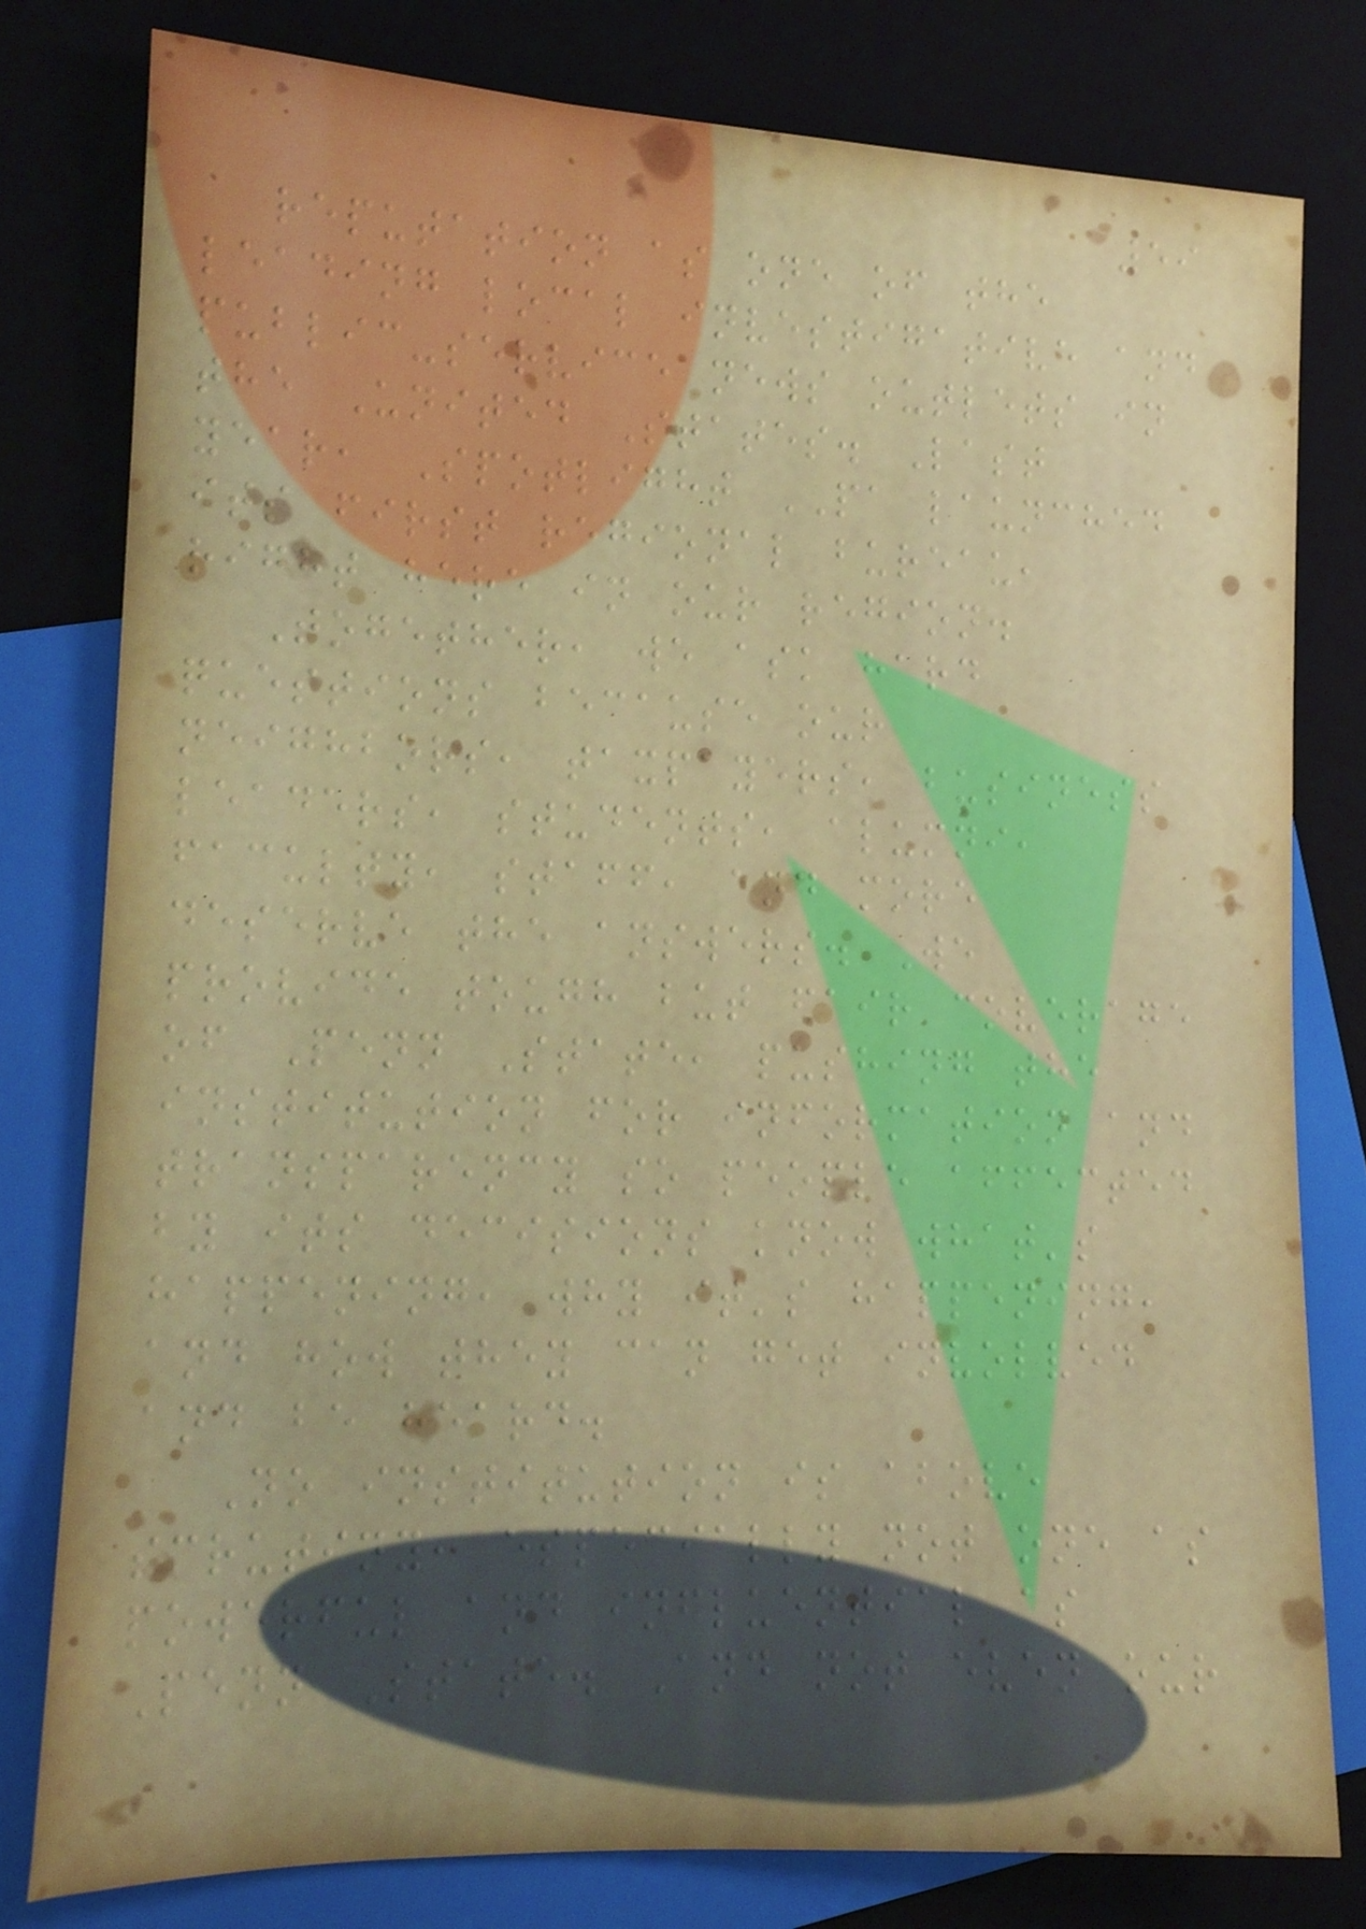59
reputation as one of the
leading local investigative and
public-service news outlets in
the United States. Last
year, Spotlight PA launched
its first regional bureau,
right here in our region.
Together, we ask hard
questions because our
neighbors, taxpayers, business
leaders, students, alumni,
faculty, staff, and more
deserve the answers. We
provide tough but fair coverage
of Penn State, pushing the
institution for information and
transparency so people affected
by its decisions know what's
happening, why it's happening,
and how they can get involved
and be heard.
No institution is above
scrutiny, especially not one as
powerful and influential as
Penn State. And not even our
